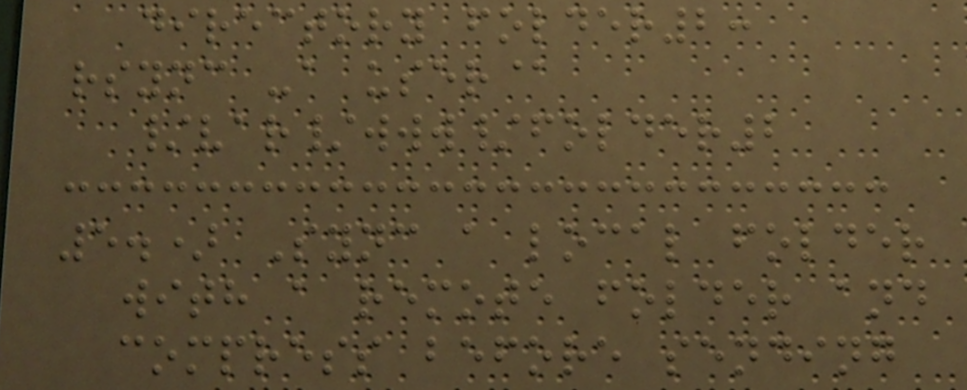directory folder2:
rsync -a user@
/var/www/folder2
5.) Sync a local folder
with a remote folder and
compress before sending
